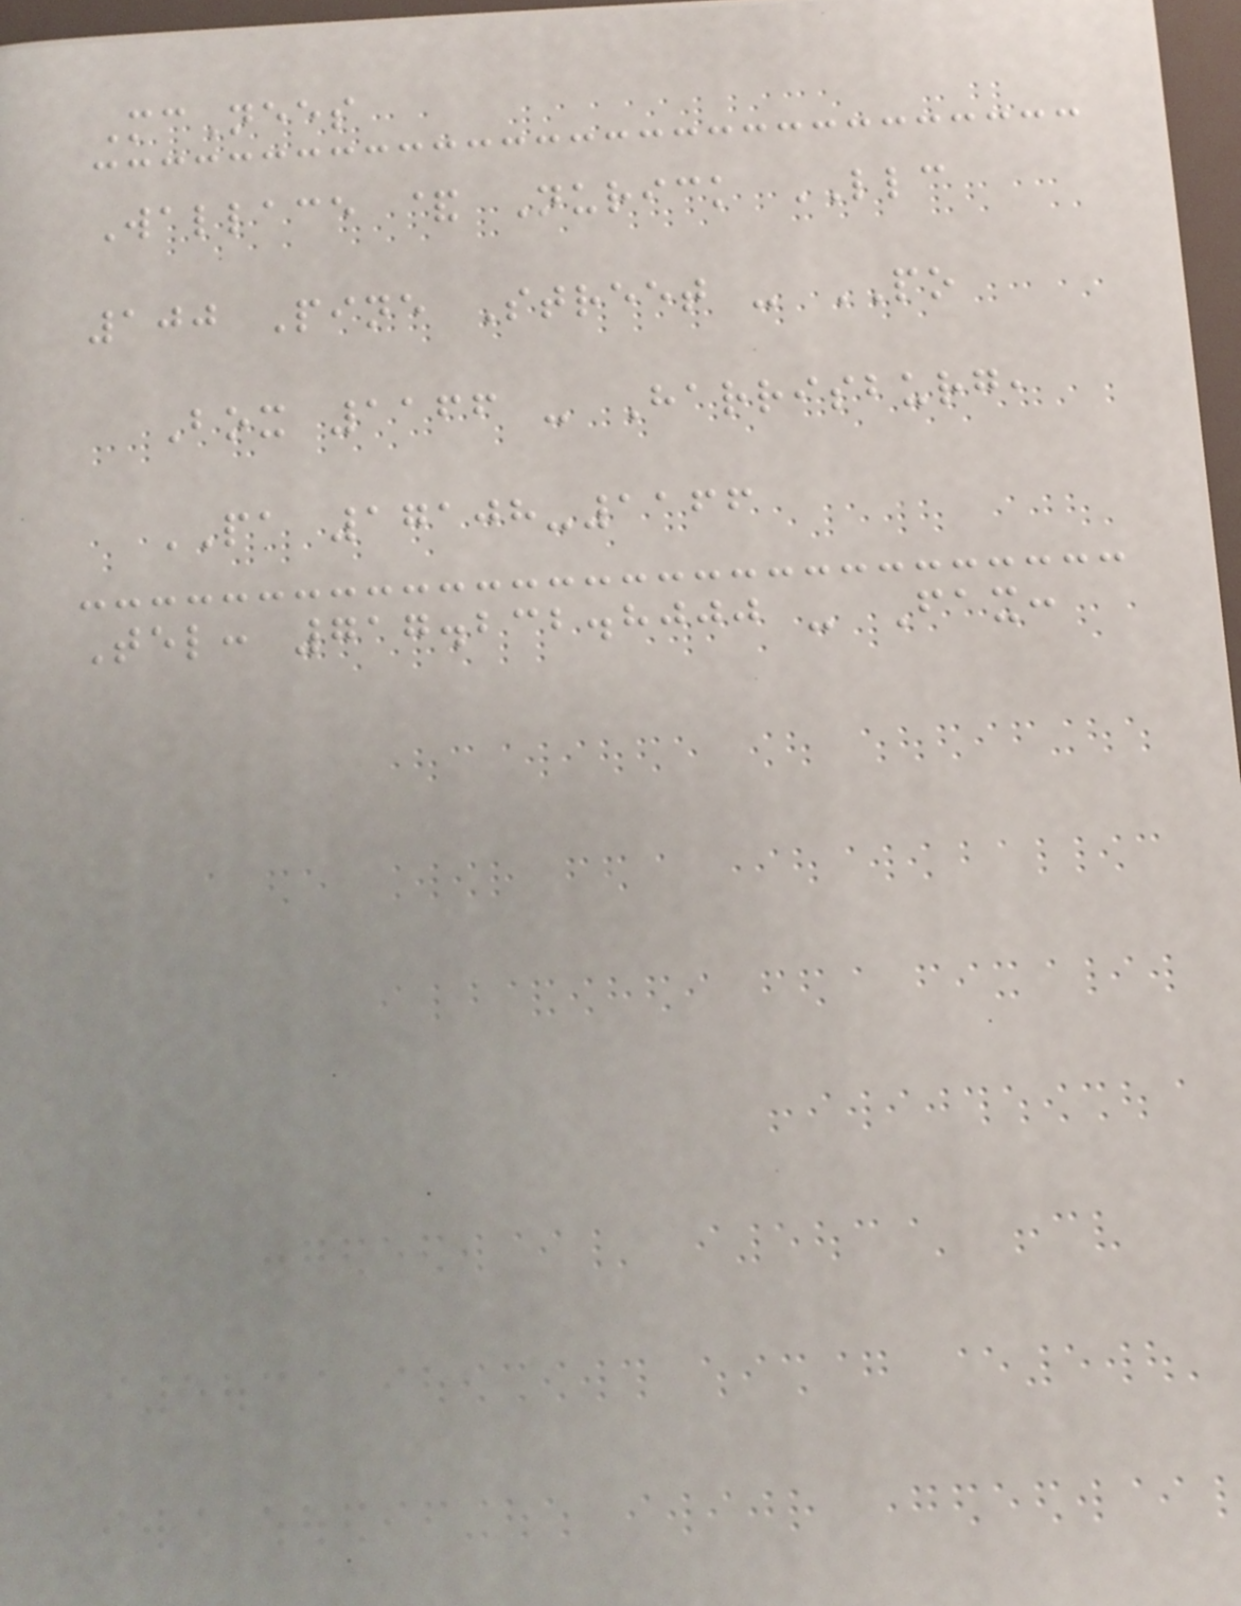McNees
Wallace & Nurick LLC
100 Pine Street - PO
Box 1166 - Harrisburg,
PA 17108-1166
Tel: 717.232.8000 - Fax:
